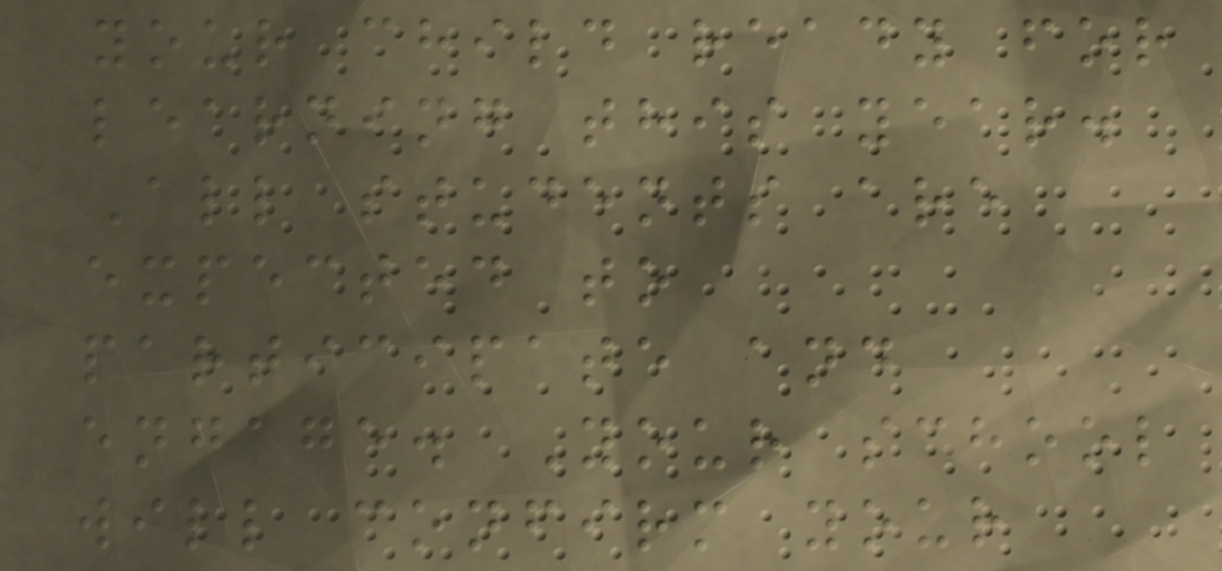your child ready for
learning this year.
All students are
expected to
participate and
engage. Your school
will confirm your
